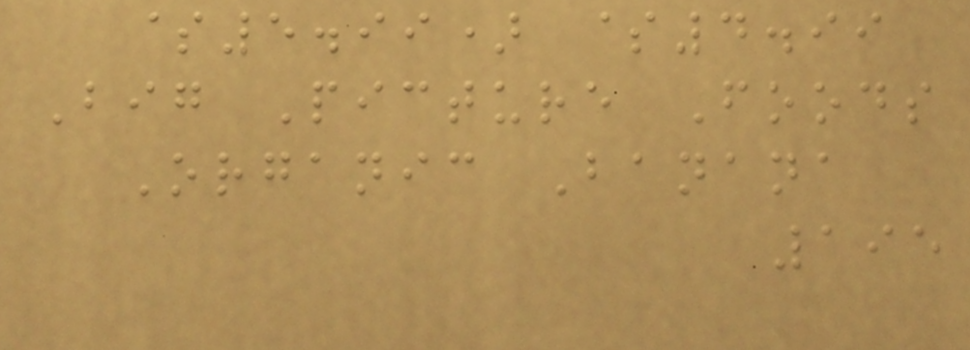$5.99) $4.99
Big Picture Foods
Organic Banana
195
